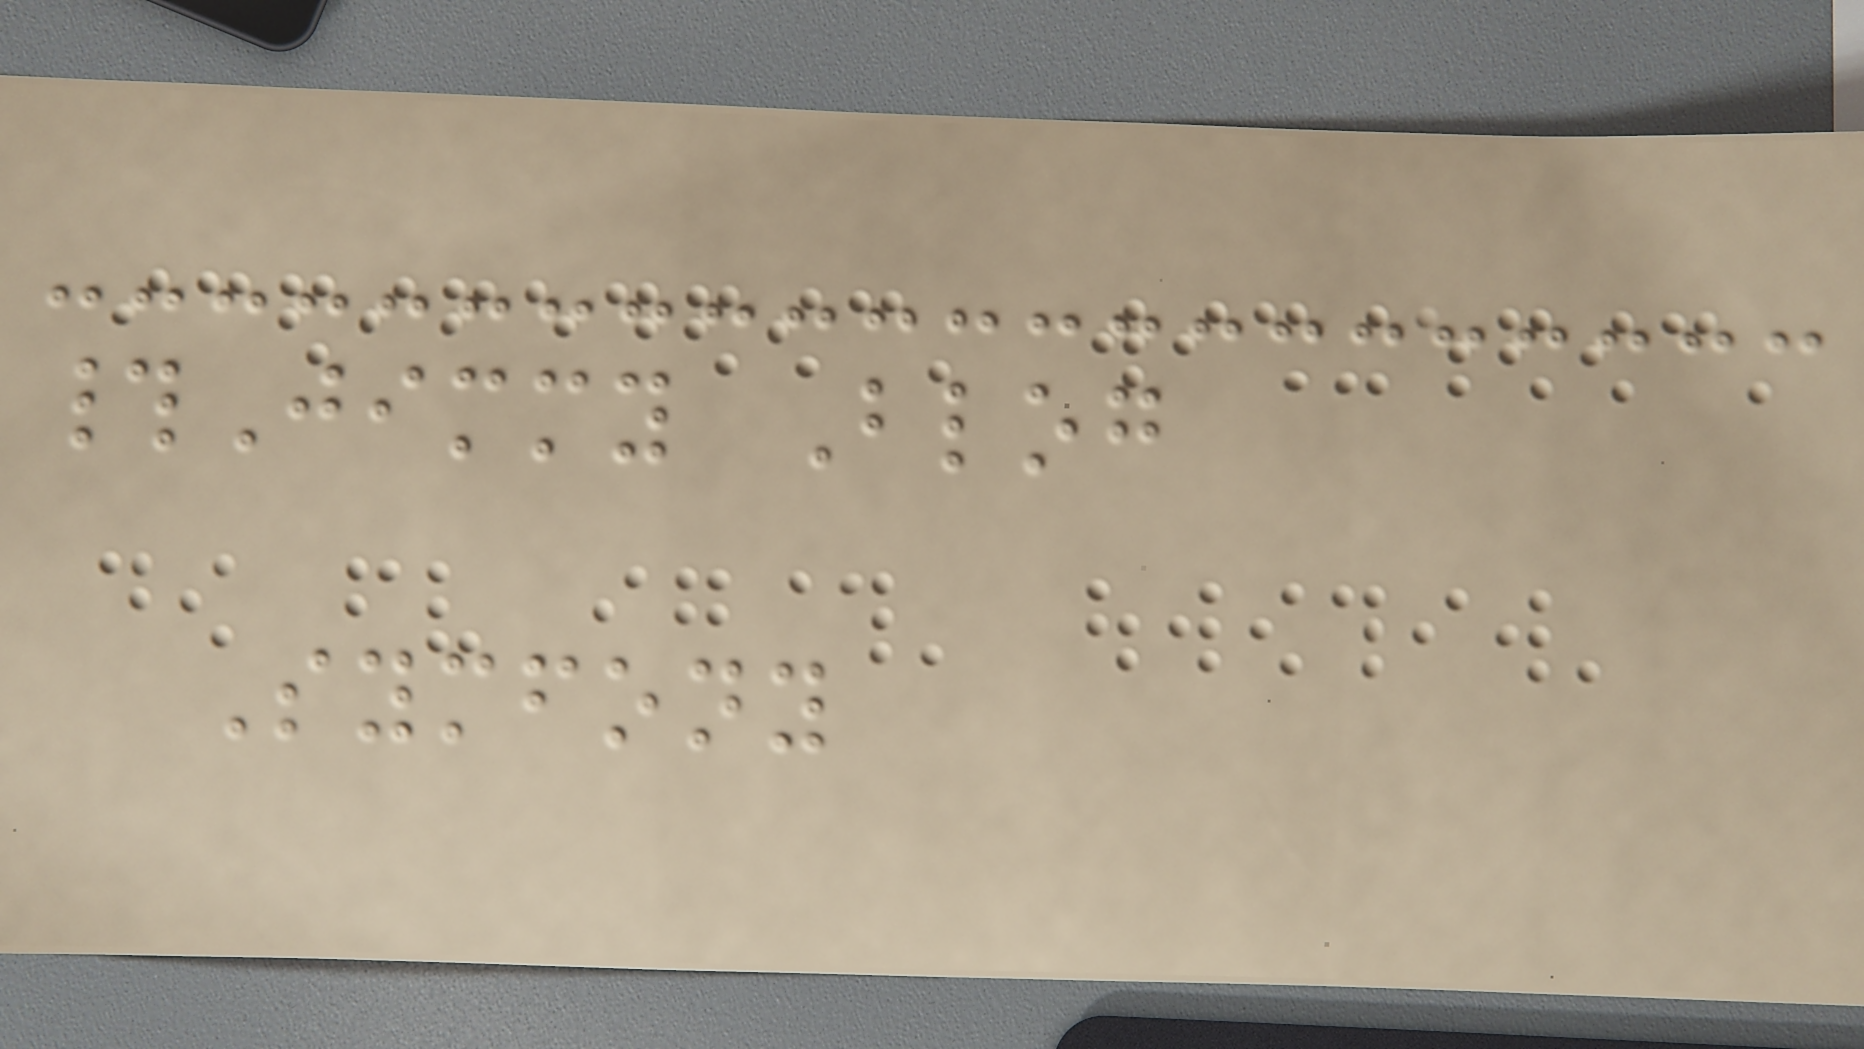#Jimmy Blog
Symfony
